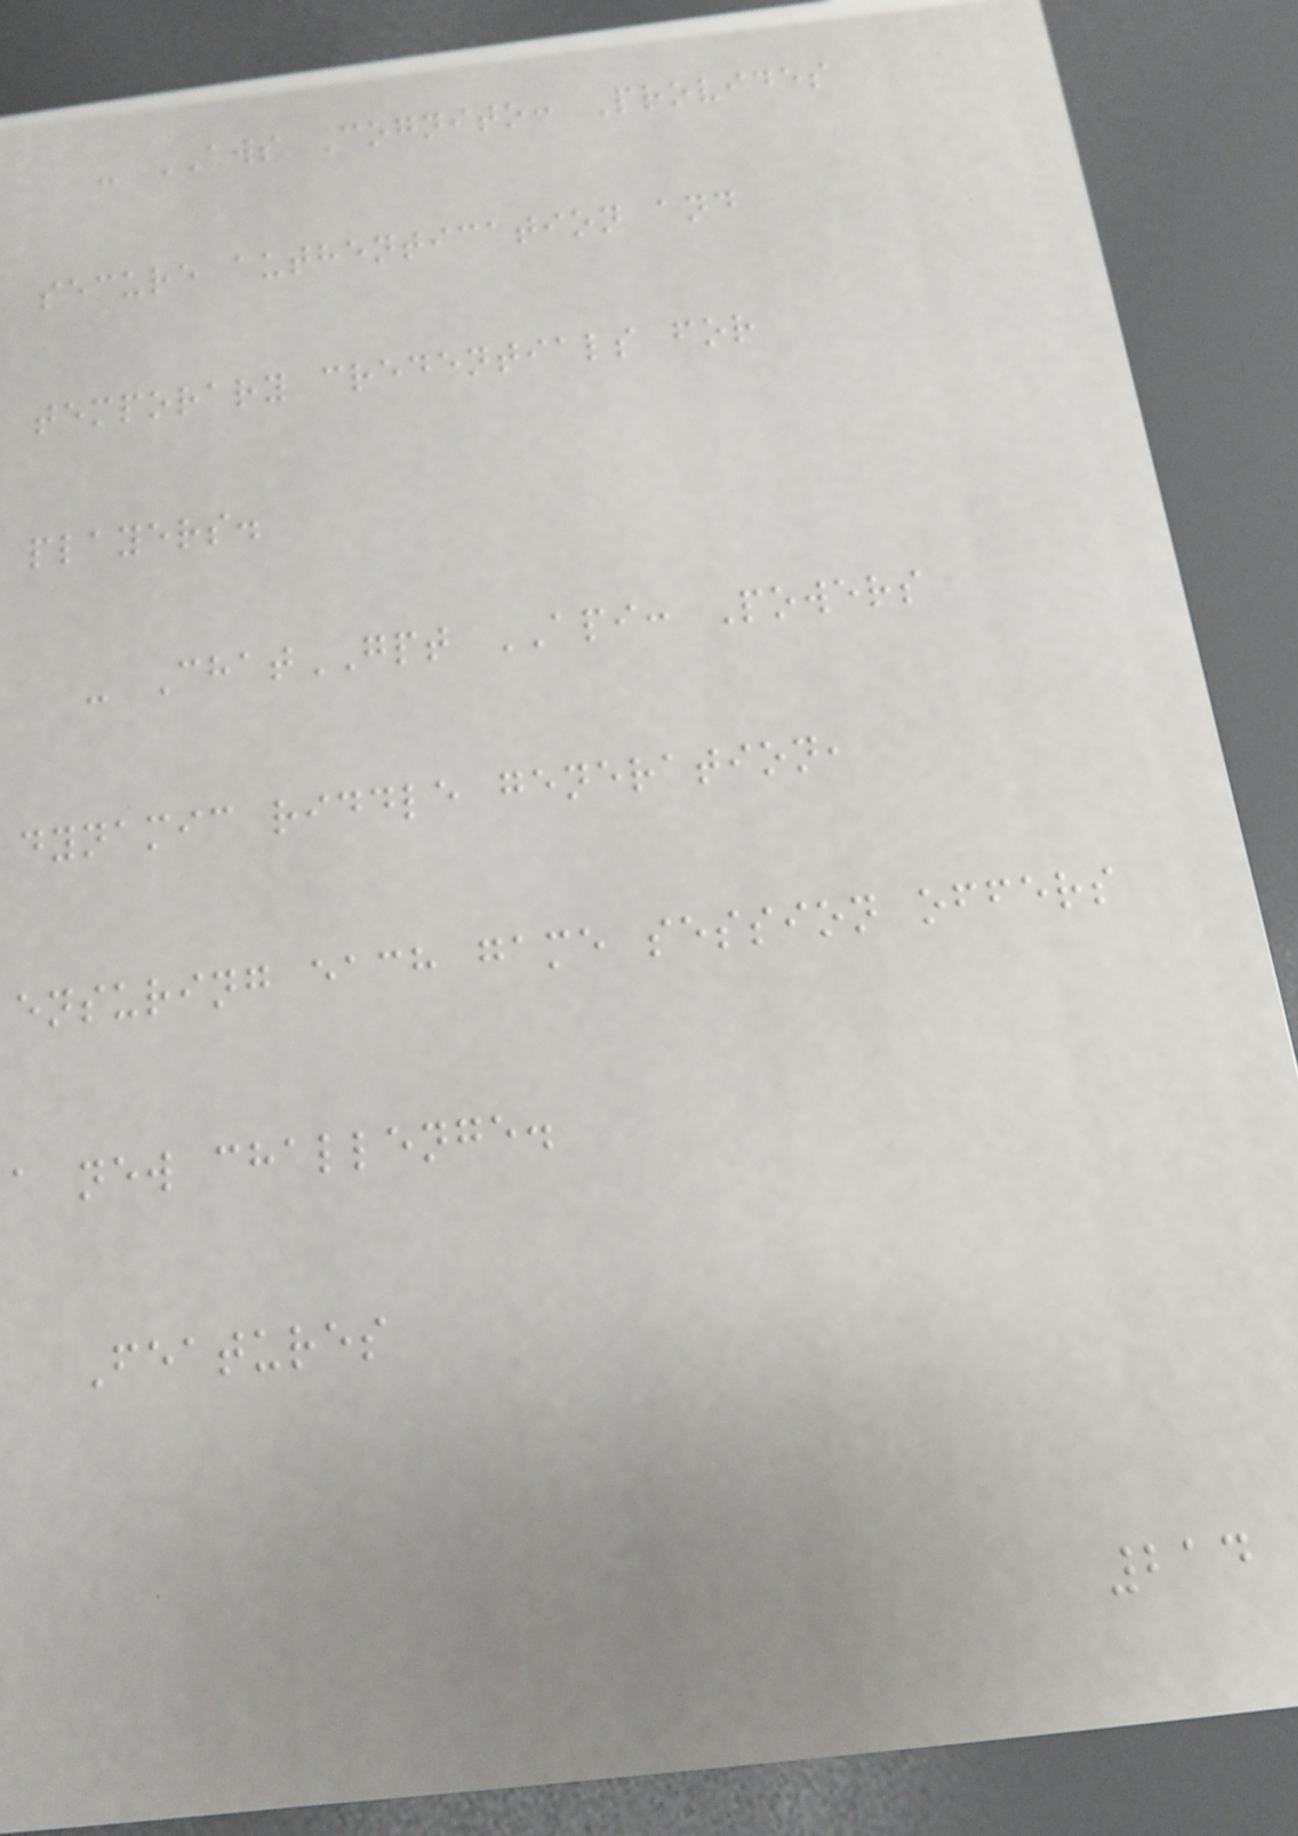- AWS Cognito: Provides
secure authentication and
temporary credentials for
players.
- ChatGPT API: Powers
dynamic riddle generation,
ensuring each game session offers
a new challenge.
Features
214
